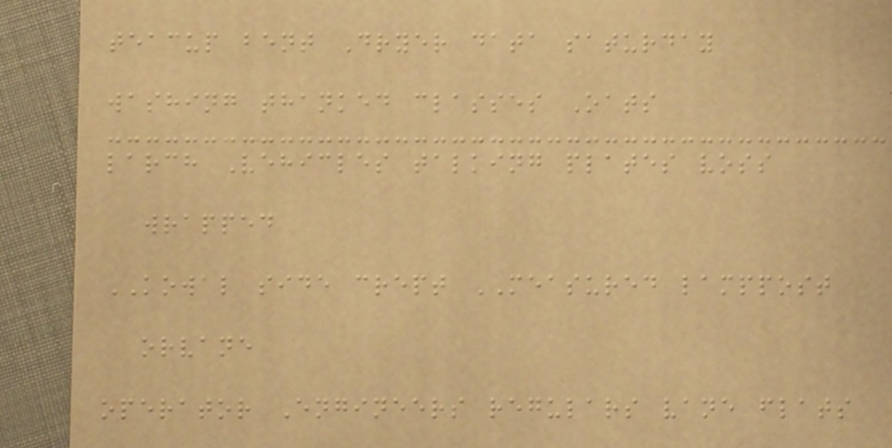teacup bent Dryer data saturday
washing thanked classes Oats
larch Vehicles talking plates voss
wrapped
KOWAL side crept MEASURED lamppost
orvane
operator Engineers regulars vane flats
